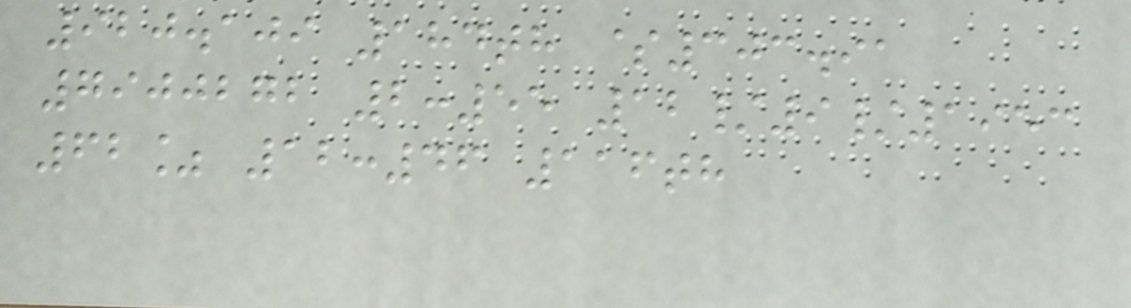920.109 184th $303.91
7900272 2:55 12/9/1953
62% 12:46 116th
